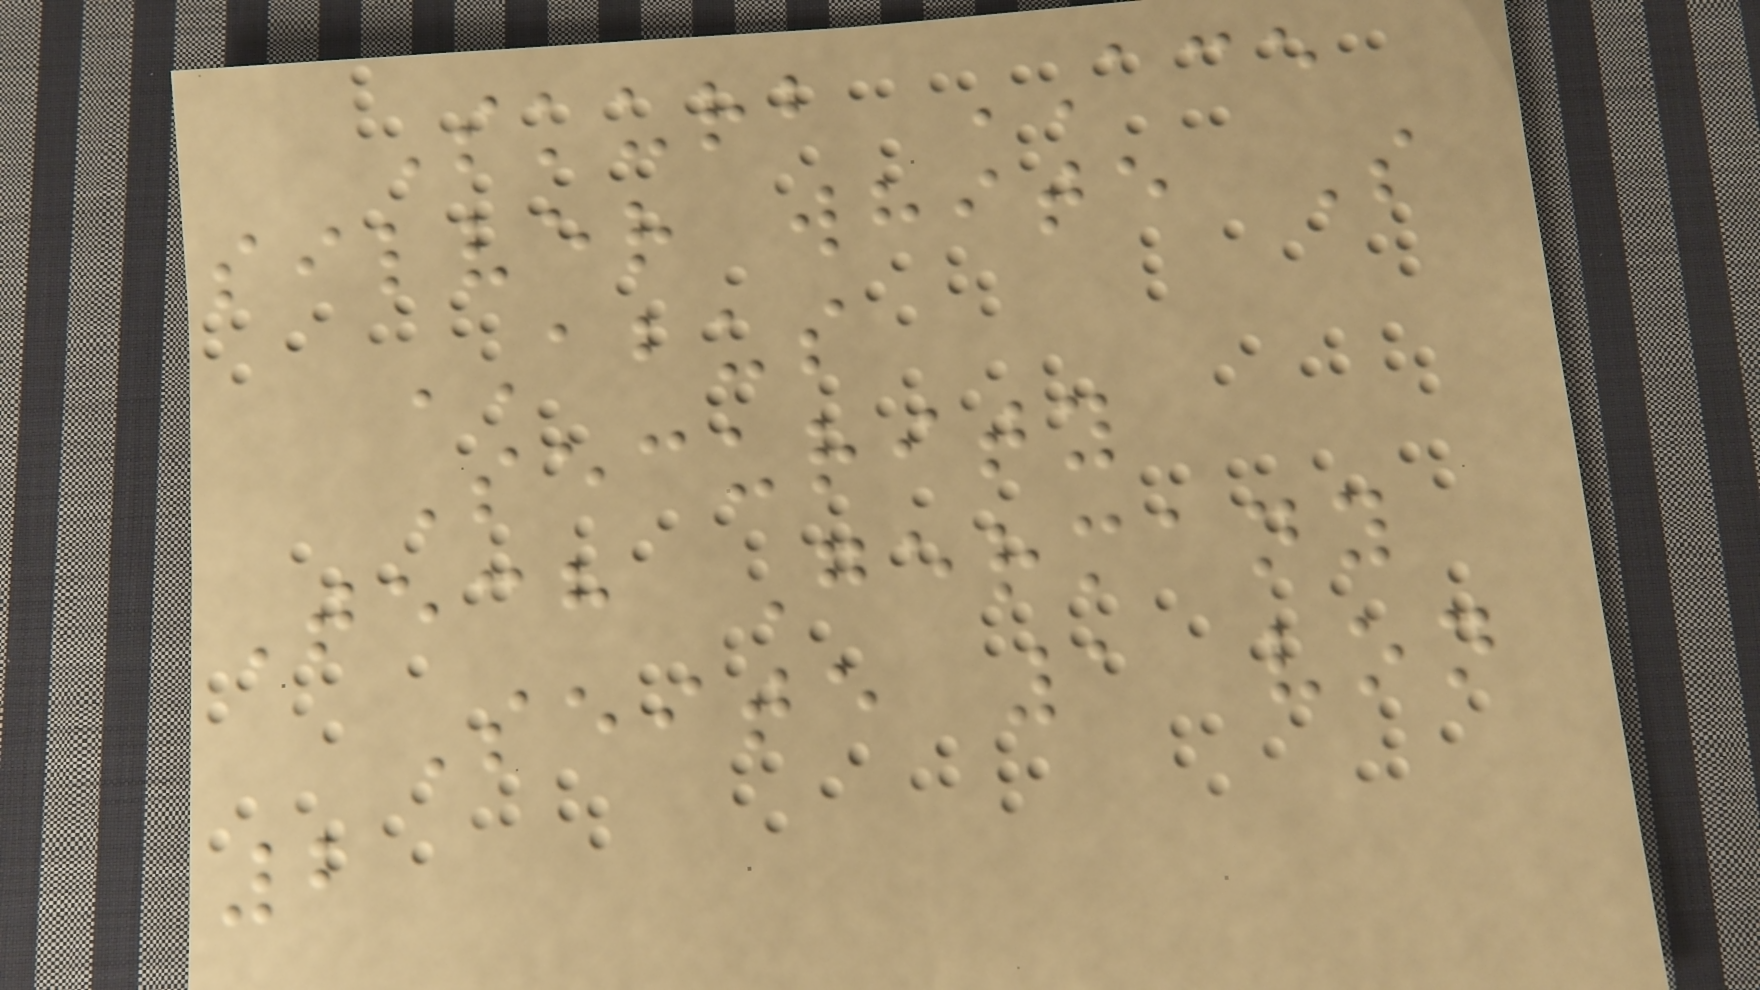Skurb ACE
silver white S
ABUS
Security
Tech Germany
Seite 1 von
2
